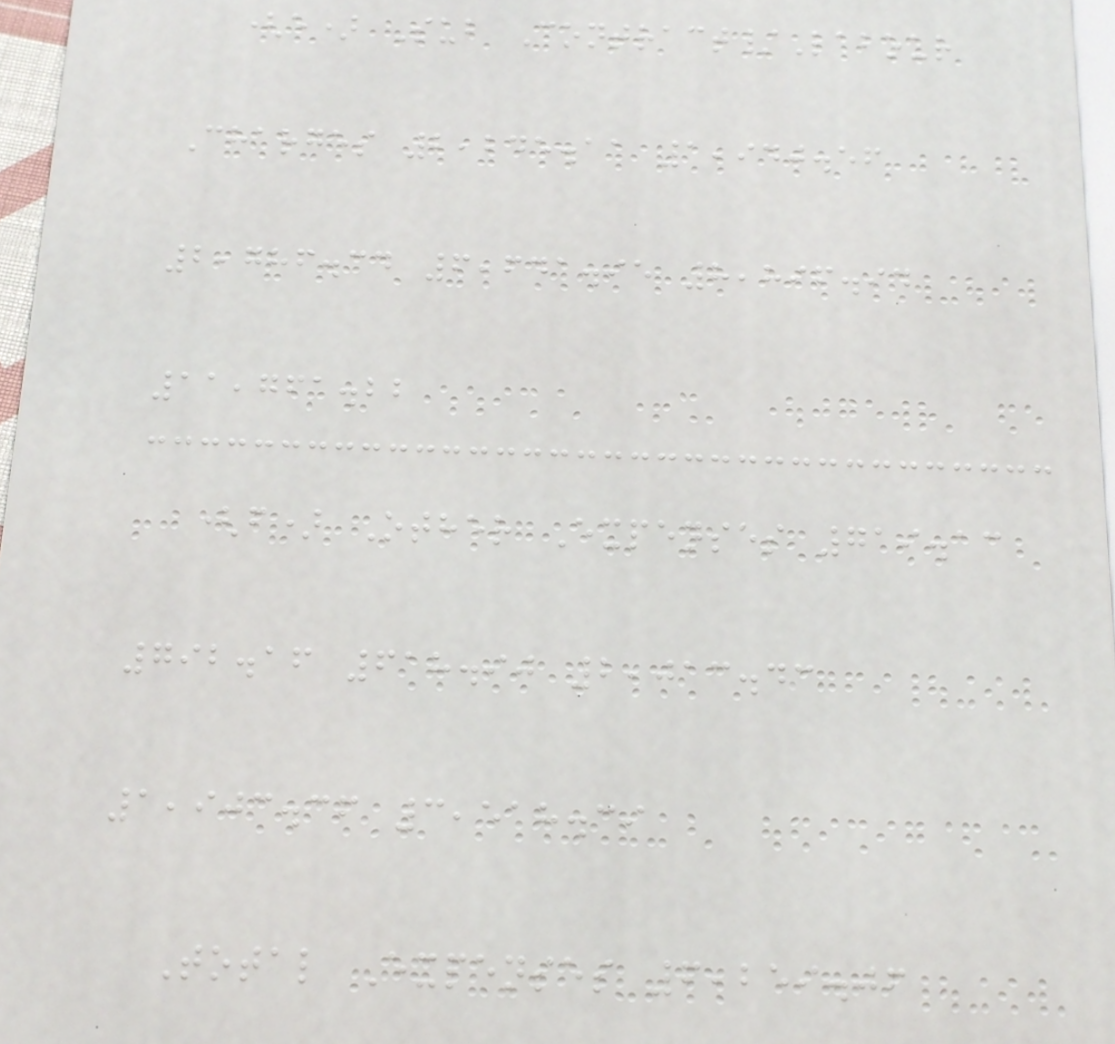(e) Sub Contract/Labour
Charges 2,245.11 1,940.56
2,786.34 6,641.95 8,896.94
11,761.22
(f) Other Expenses 719.13
792.16 618.90 2,013.43
1,903.36 3,518.39
Total Expenses 6,259.06
